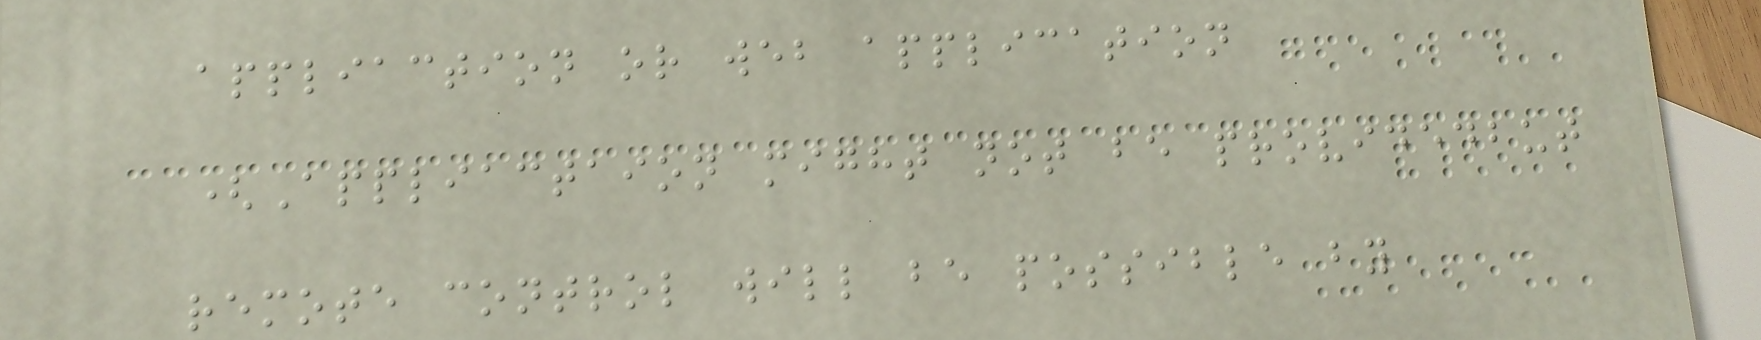appliaction or web application
(Appliactaion might not be providedbut
remote control will be possible by
